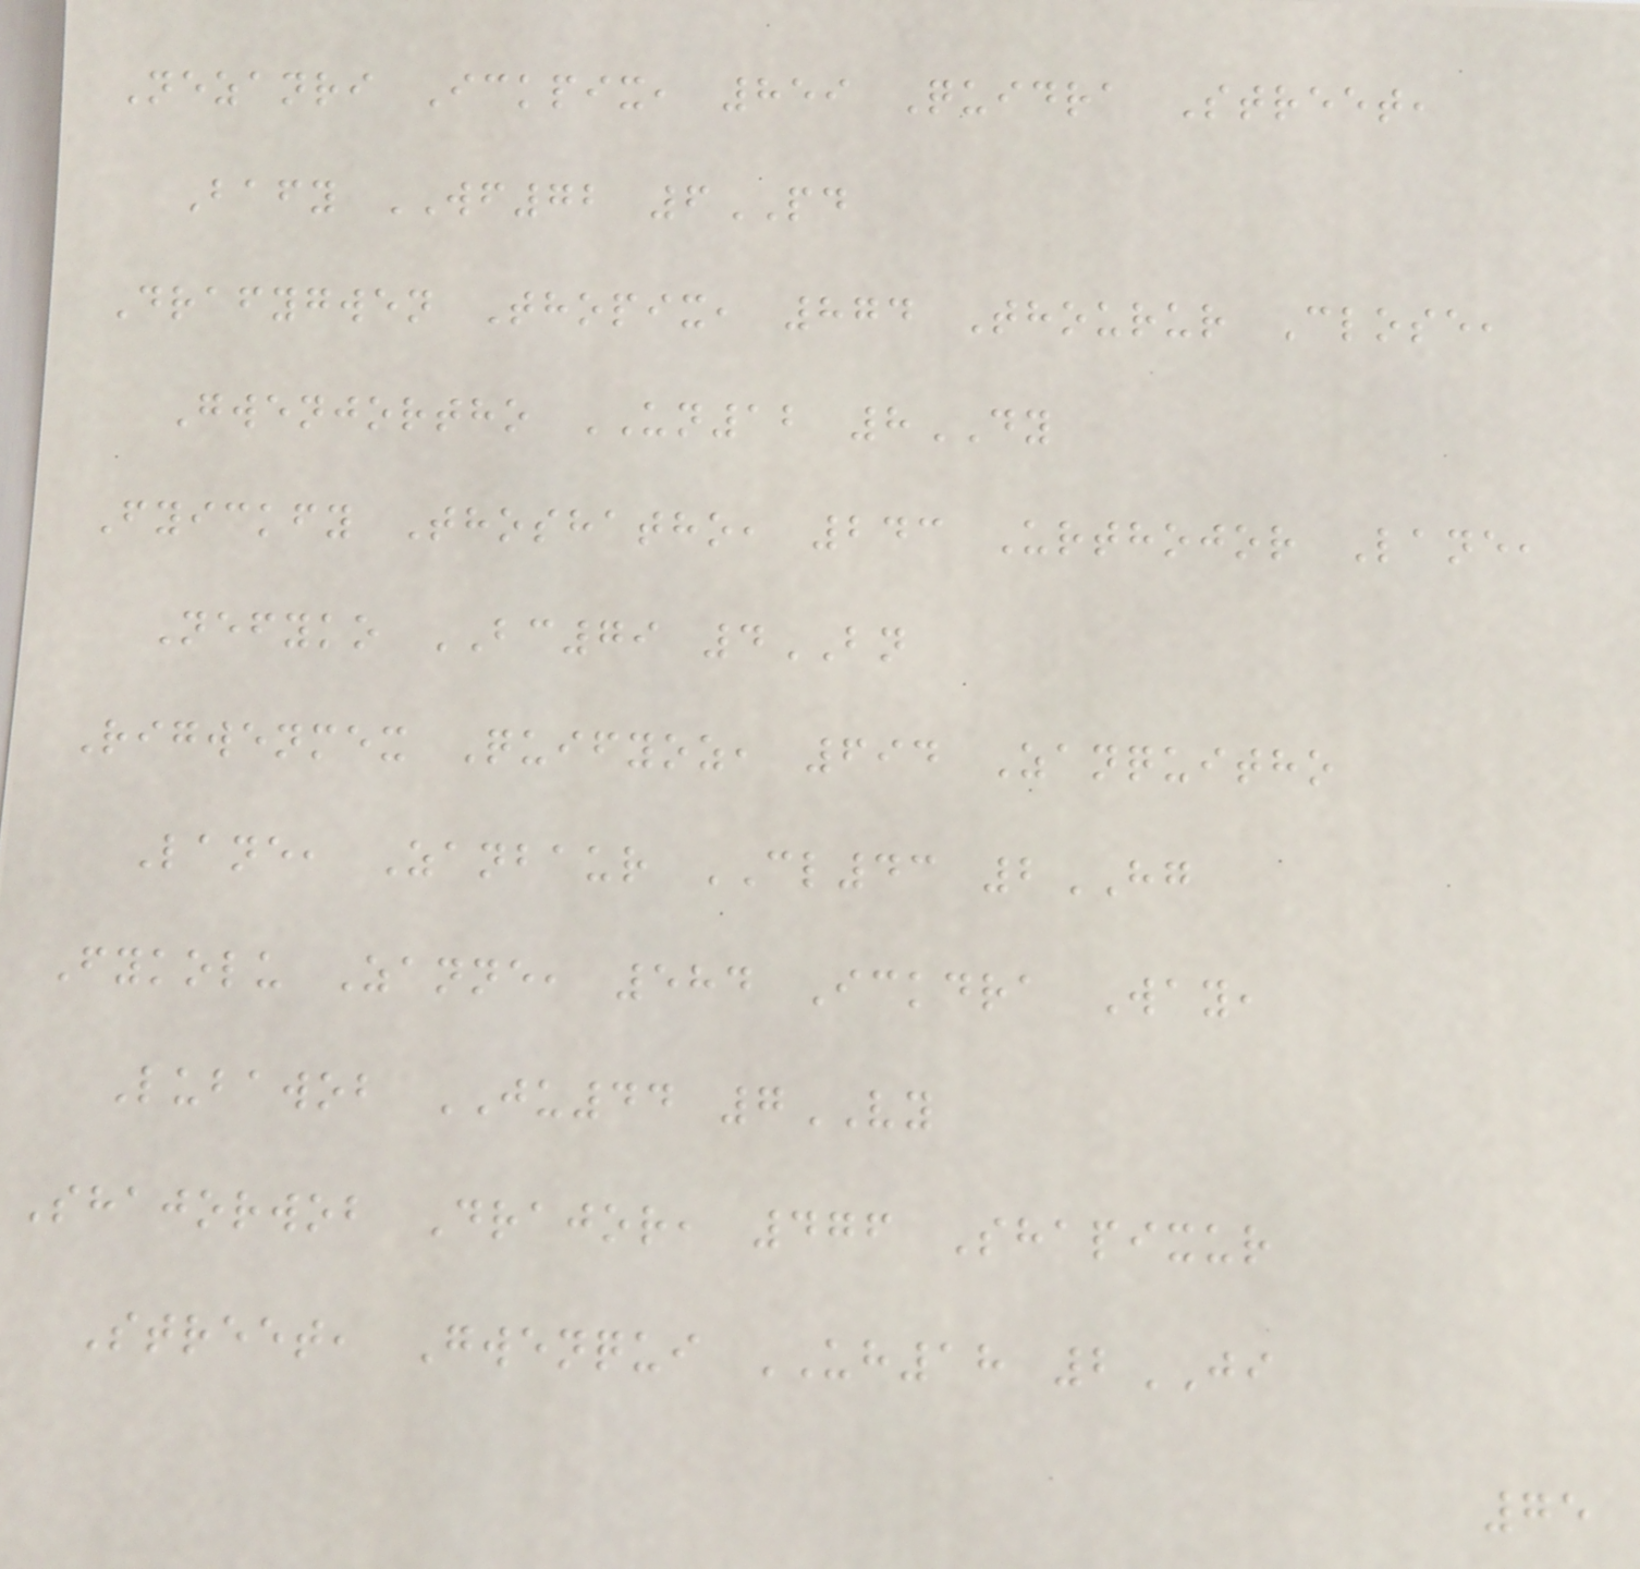Nezanri Ickpix, 859 Quidra Street,
Bafy WF72 6PD
Drafygwen Thopix, 874 Thourur Close,
Gwenjortho UN12 8DY
Fyickfy Thoshatho, 243 Urthojor Lane,
Nefyko BC79 4BN
Rigwenmex Quifyoz, 694 Zanquitho
Lane, Zanbaur CL43 2HG
Fykolu Zanne, 584 Ickdra Way,
Lubawob JU44 7VY
Shajorwob Drajor, 476 Shapixur
Street, Gwenqui UH18 2JI
75
